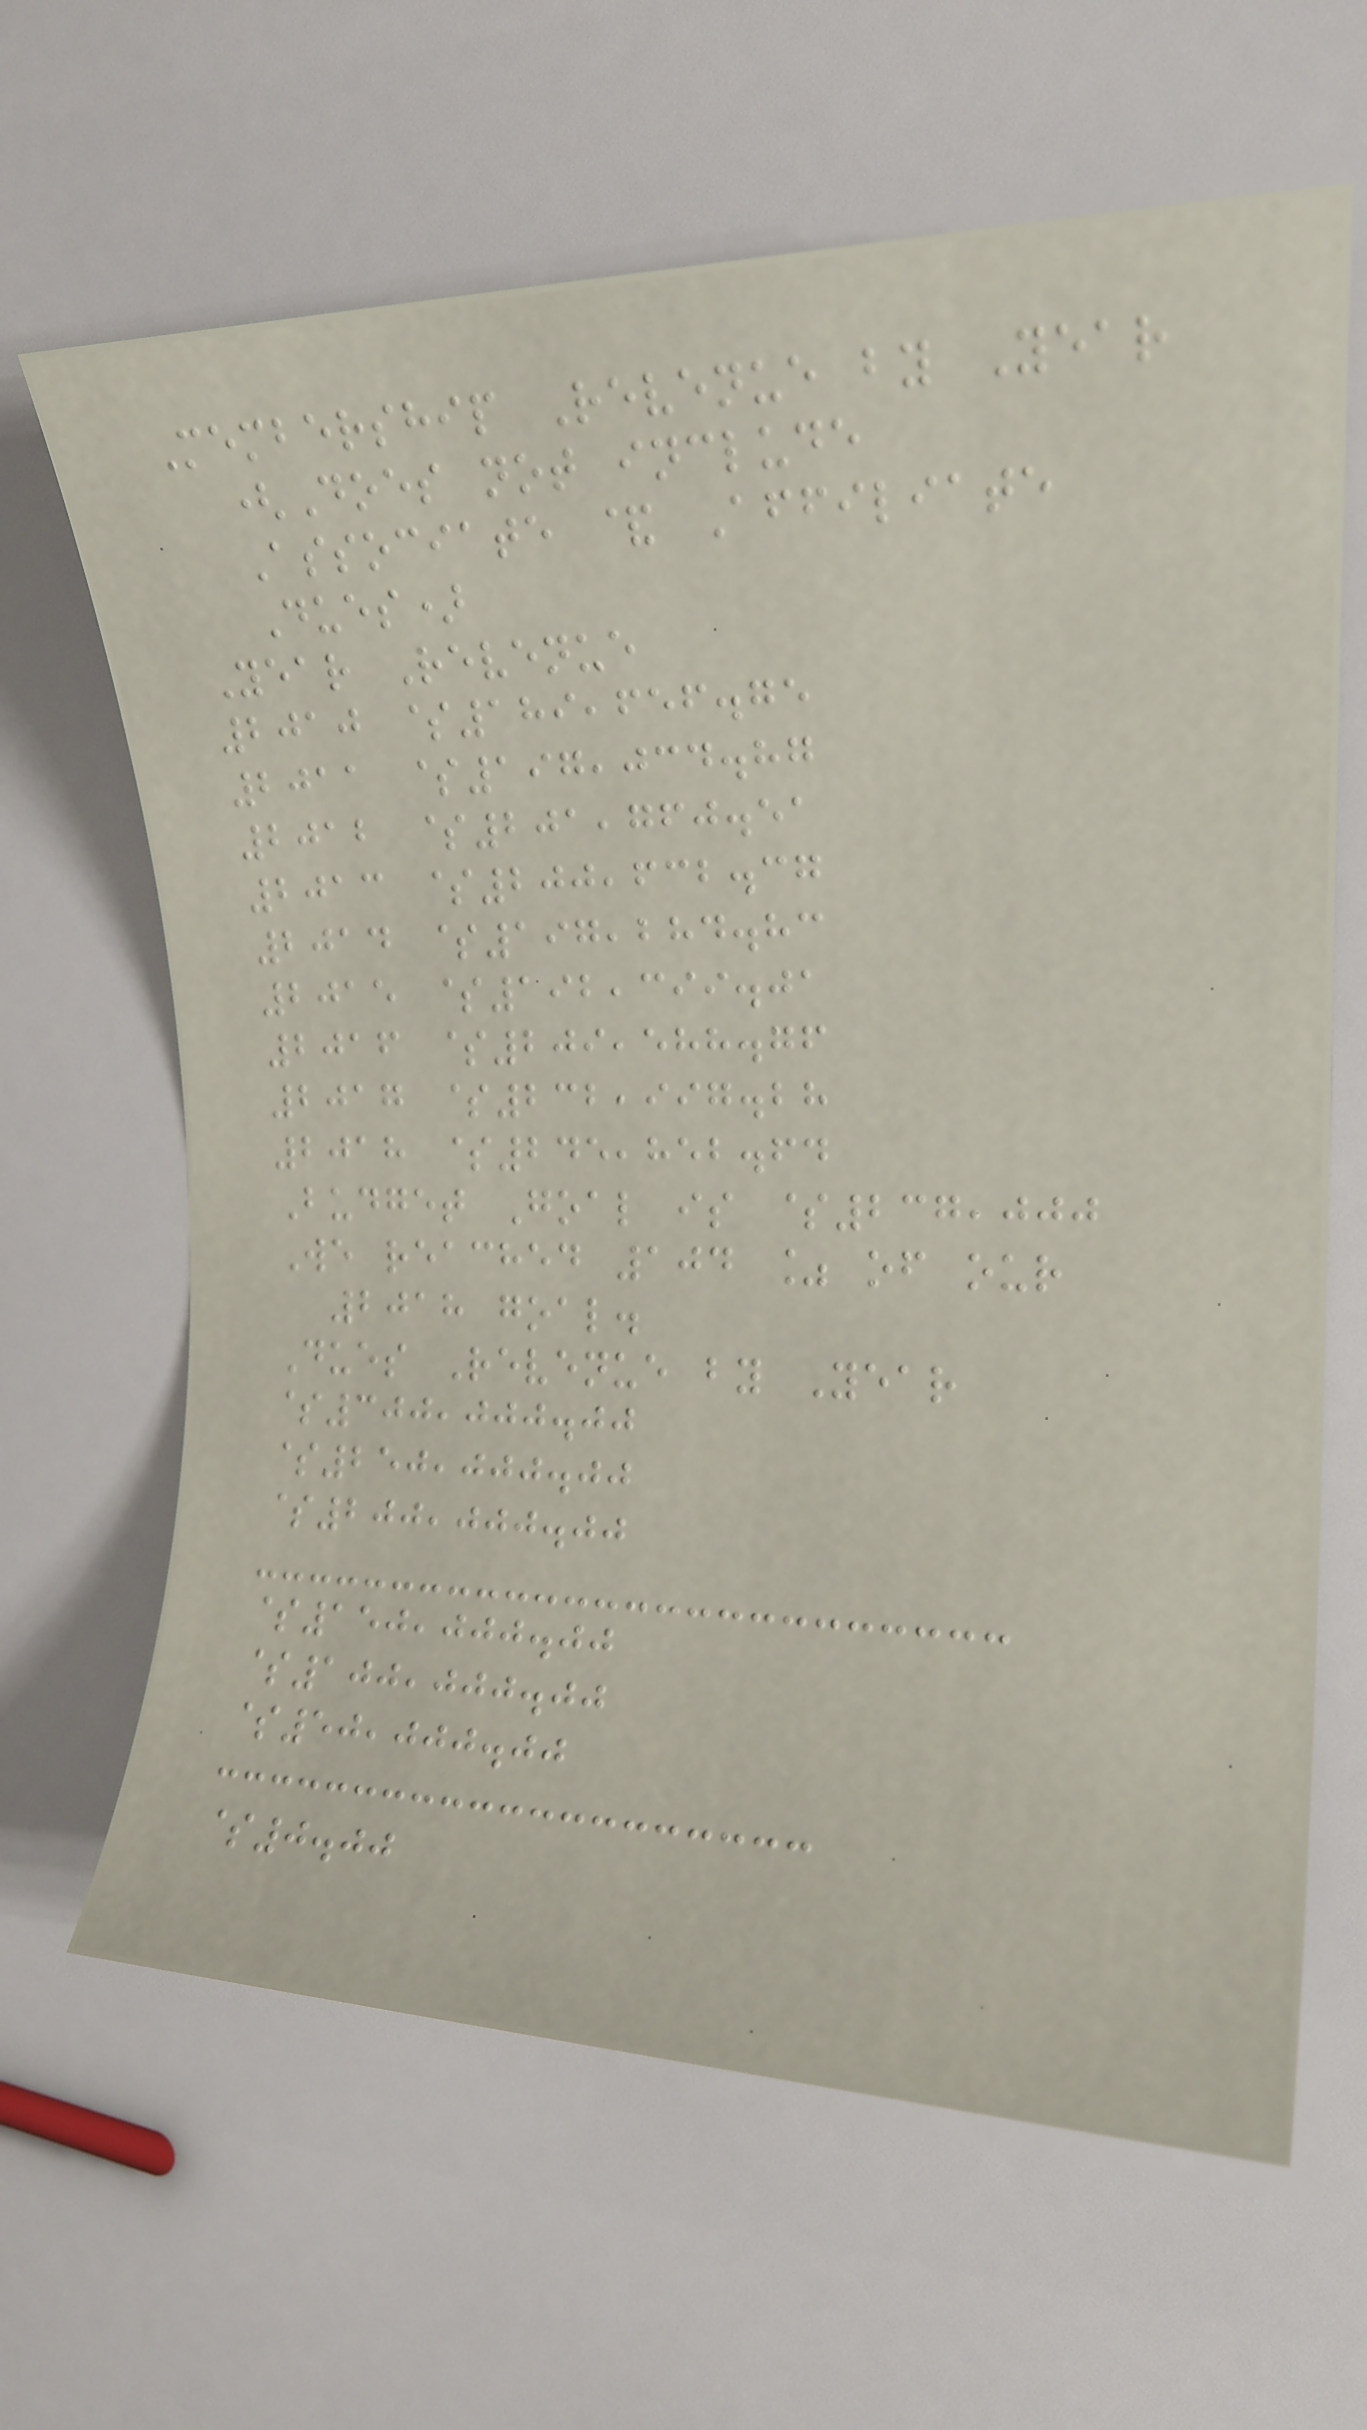Membership Revenue by Year
(Does not include
Associate & Affiliate
Dues)
Year Revenue
2010 $189,656.75
2011 $197,034.87
2012 $201,760.51
2013 $200,632.37
2014 $197,284.83
2015 $192,399.01
2016 $209,588.76
2017 $232,997.28
2018 $245,852.64
Budget Goal is $237,000
We reached 104 % of our
2018 goal.
Dues Revenue by Year
$300,000.00
$250,000.00
$200,000.00
$150,000.00
$100,000.00
$50,000.00
$0.00
